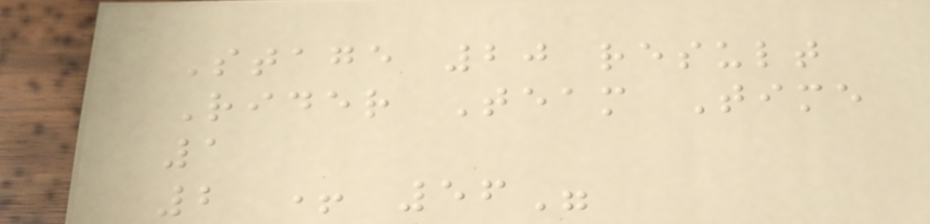Stage 20 result
Rider Team Time
1
2 + 56"
